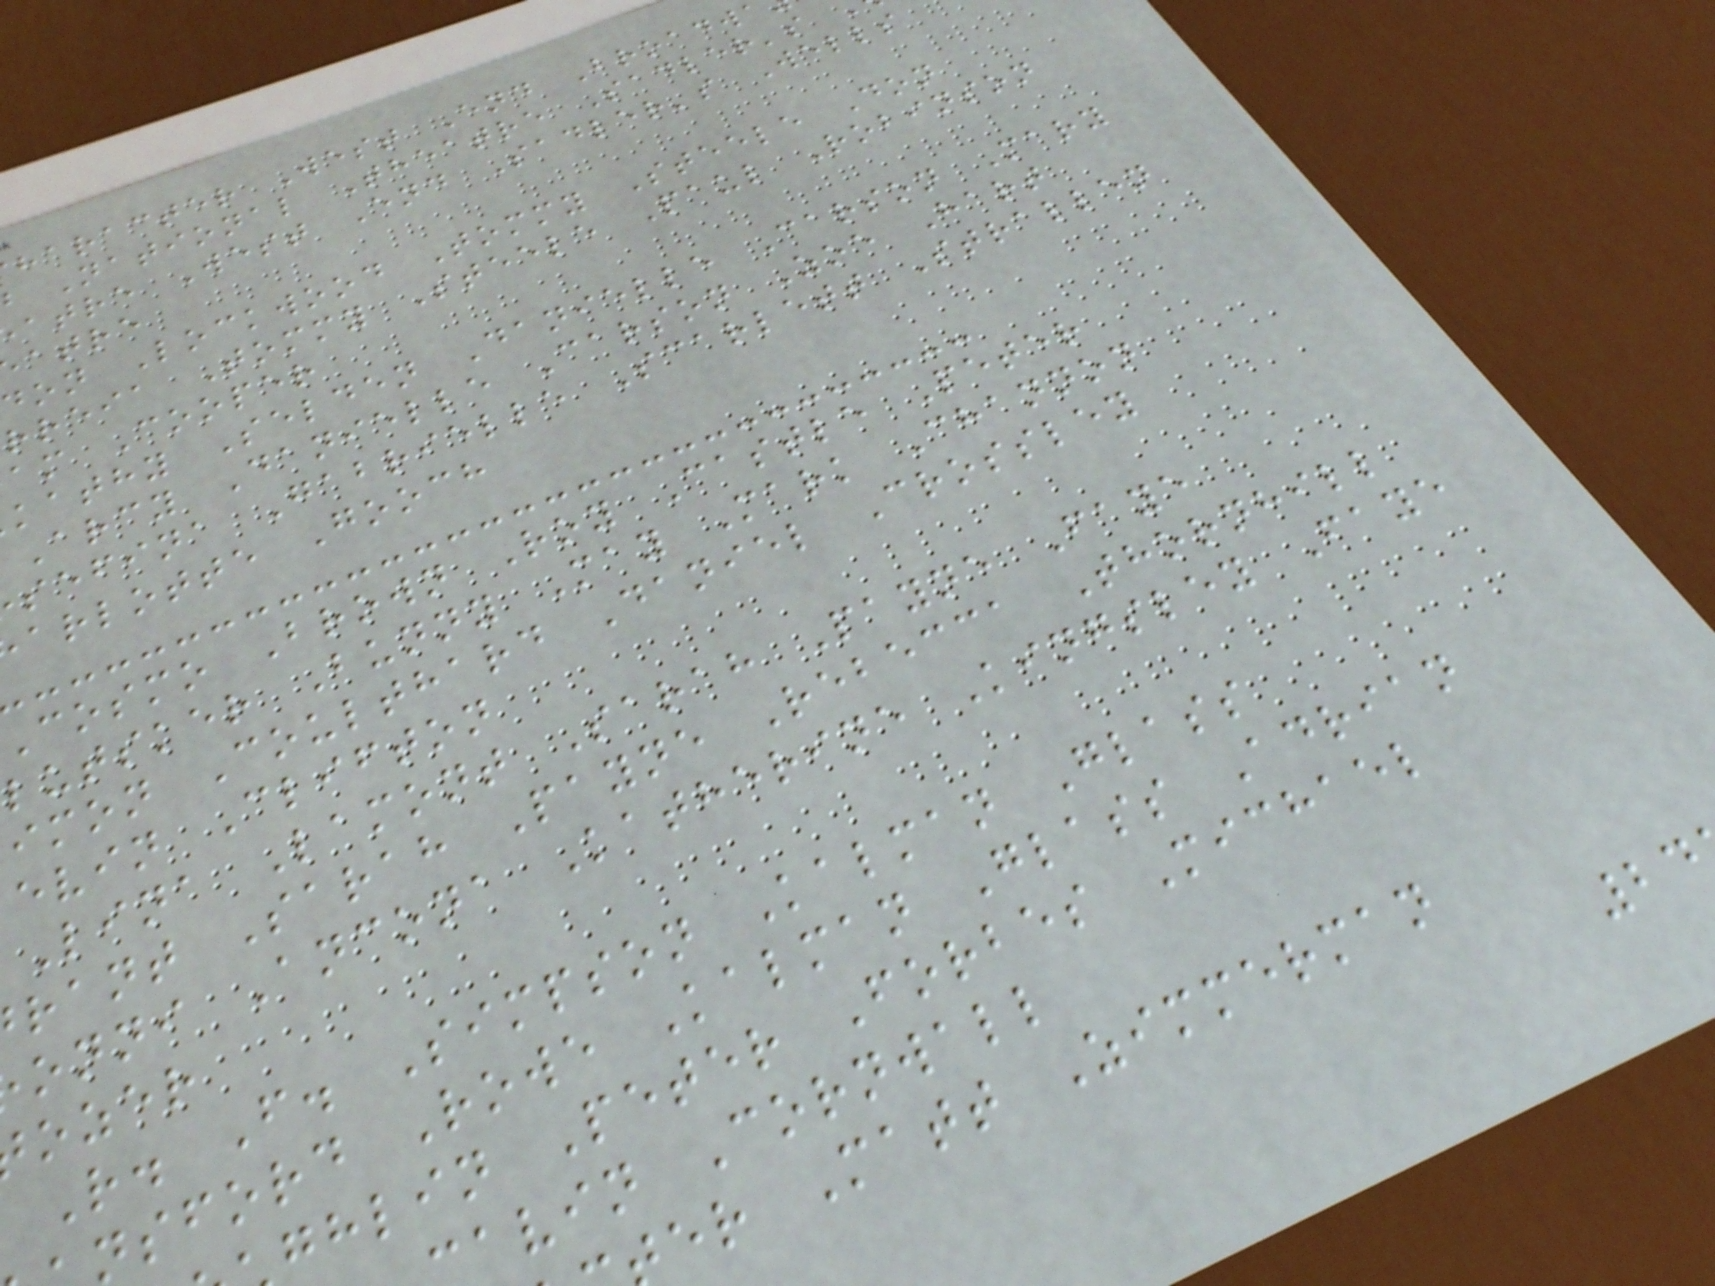haracter West End Broadw
National Theatre Sadler's
atre West End Sadler's Wells
atre
don Lockwood Tommy Steele Don
rreia Tommy Steele Paul Robinson
am Cooper
kathy Selden Danielle Carson Mary
Arcy Danielle Carson Zoe Hart
sefina Gabrielle Scarlett Strallen
arlotte Gooch
Cosmo Brown Roy Castle Peter
lutsker Bunny May Mark Channon
imon Coulthard Daniel Crossley
evin Clifton
Lina Lamont Sarah Payne Faye
rant Sarah Payne Rebecca Thornhill
onni Ancona Katherine Kingsley Faye
ozer
R. F. Simpson Kalman Glass
nsford Rowe Kalman Glass Adrian
ghlin Peter Forbes Michael
avin Cornwall
er Matt Zimmerman
